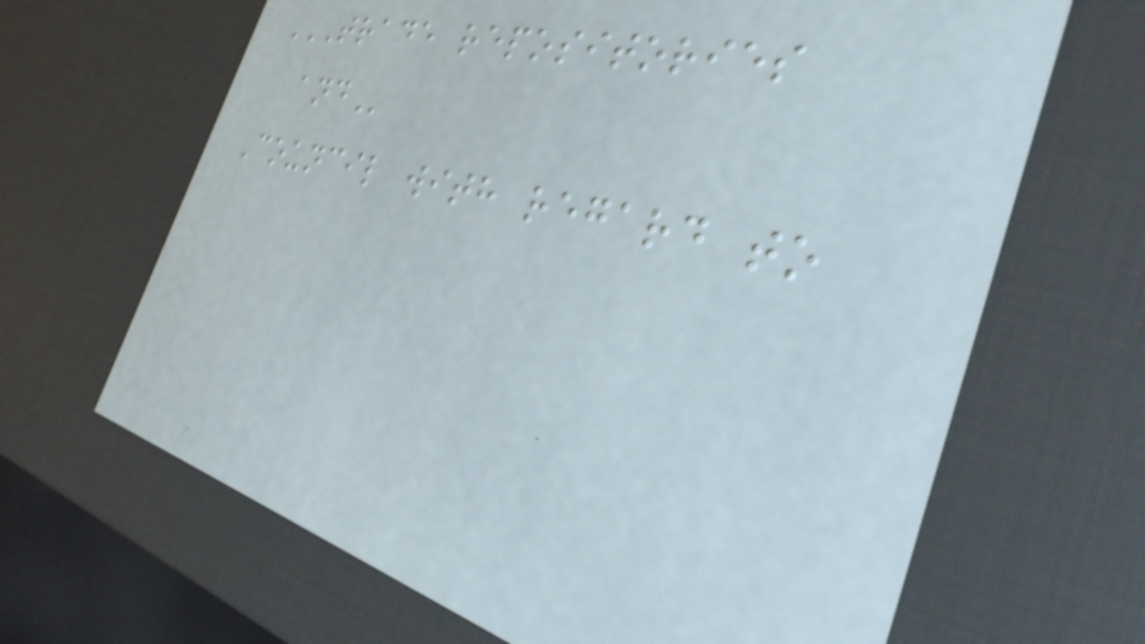TRADE REPOSITORIES
AND
Council with regard to
